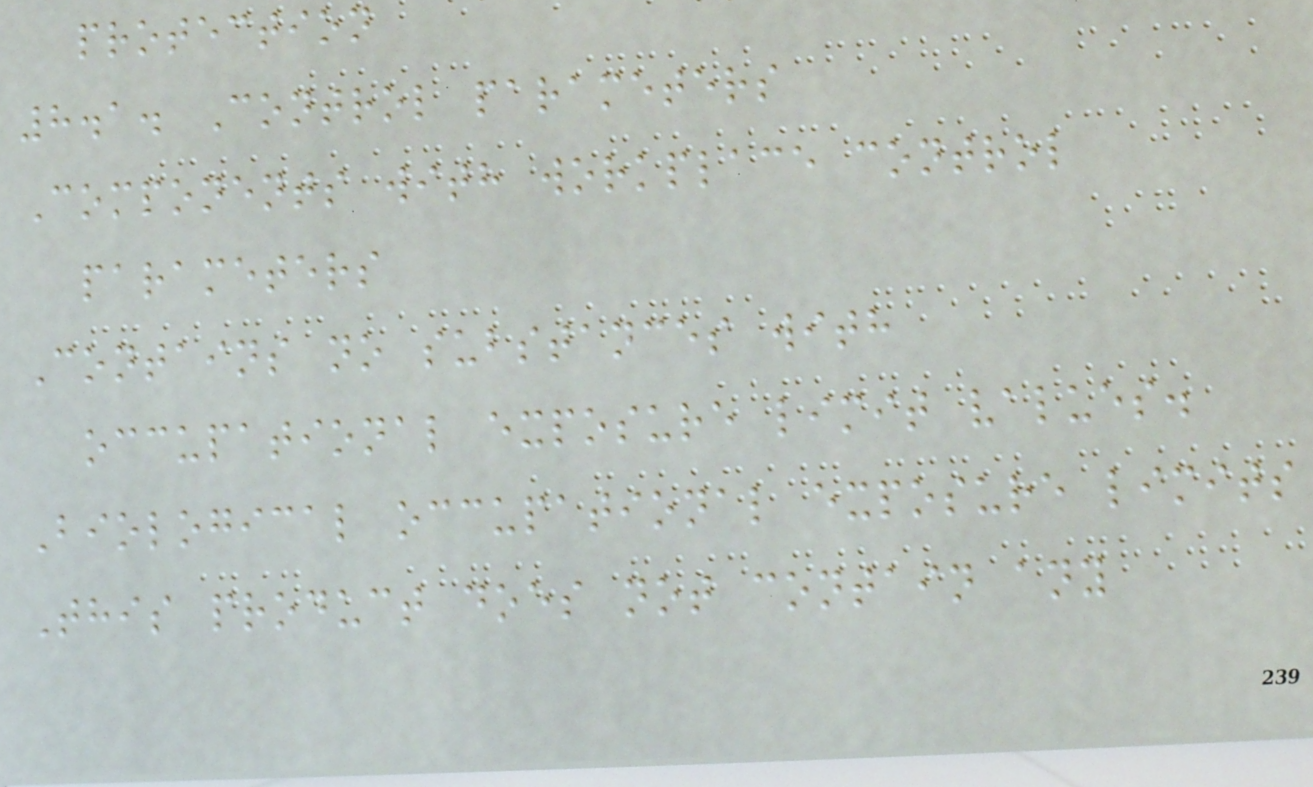protection
8.1. Control parameters
Components with workplace control
parameters
Contains no substances with
occupational exposure limit values.
Biological occupational exposure limits
This product does not contain any
